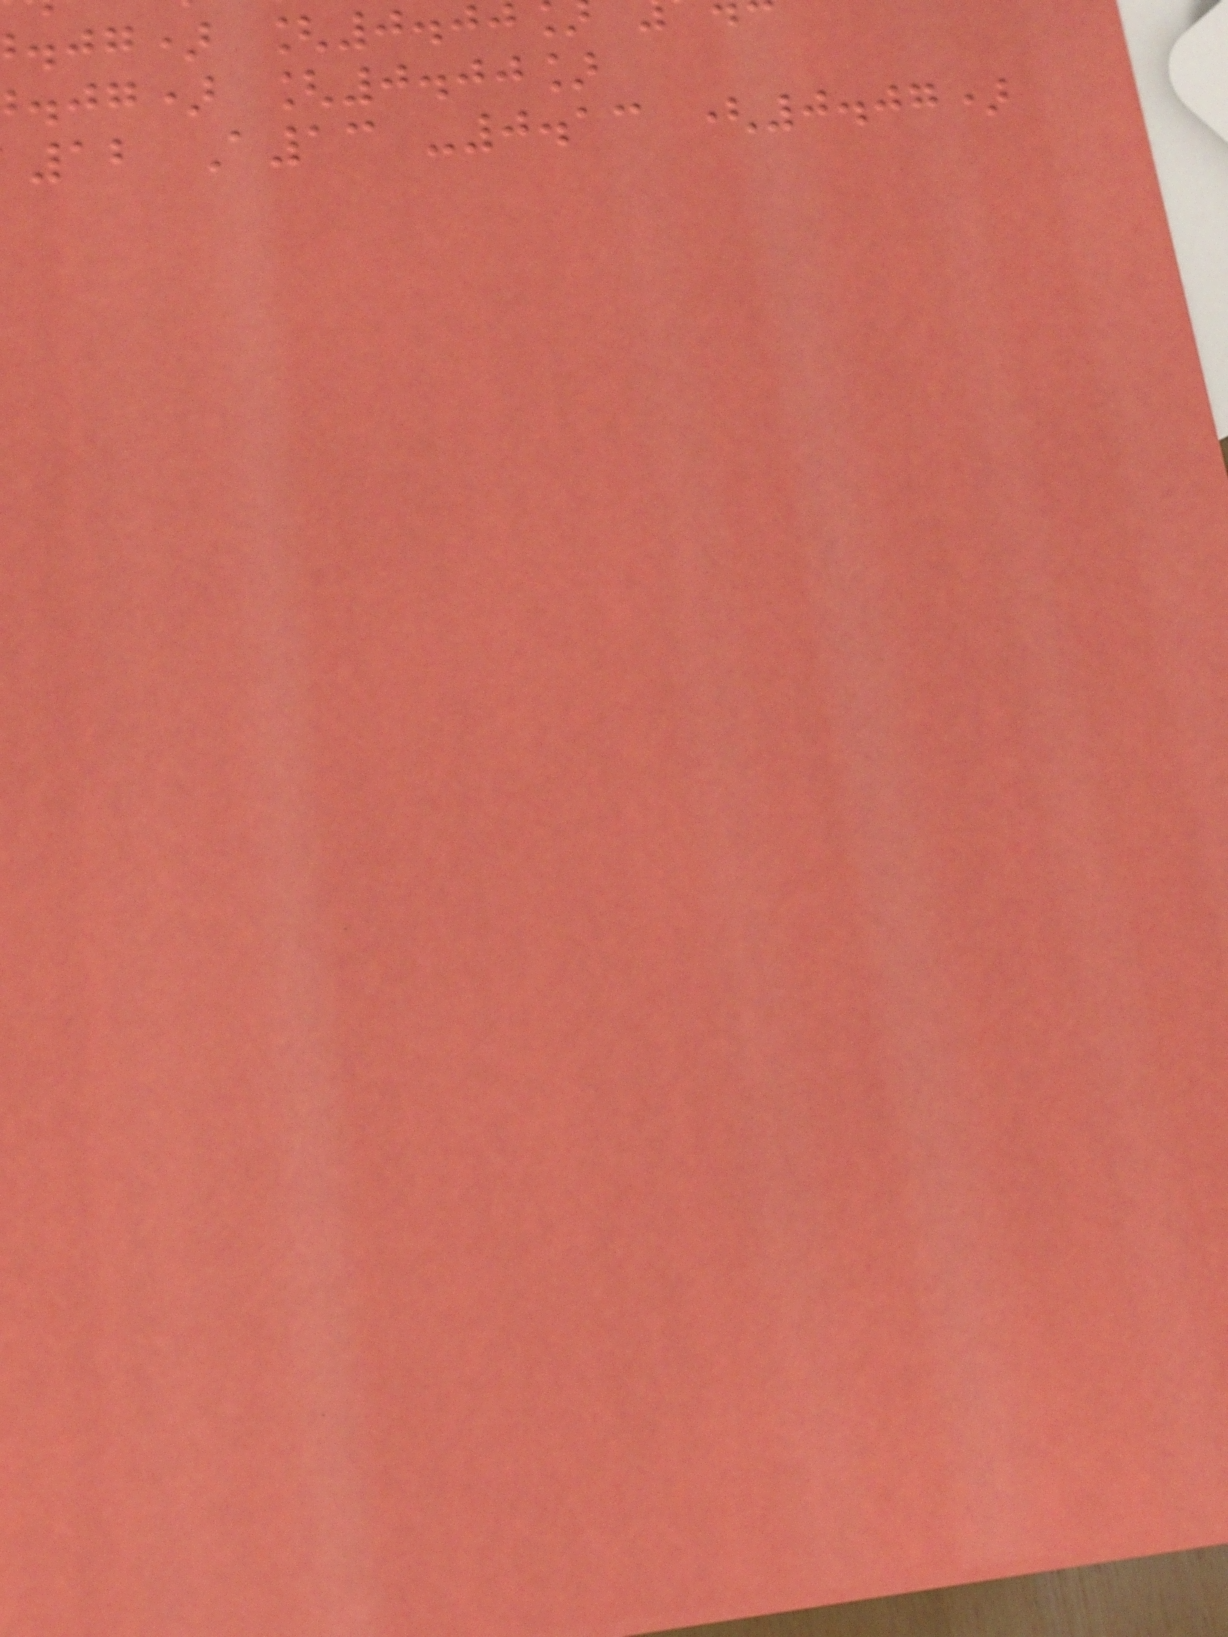.jg) [0.00
.jg) [0.00]
12 A13 -0.13 (0.07)
